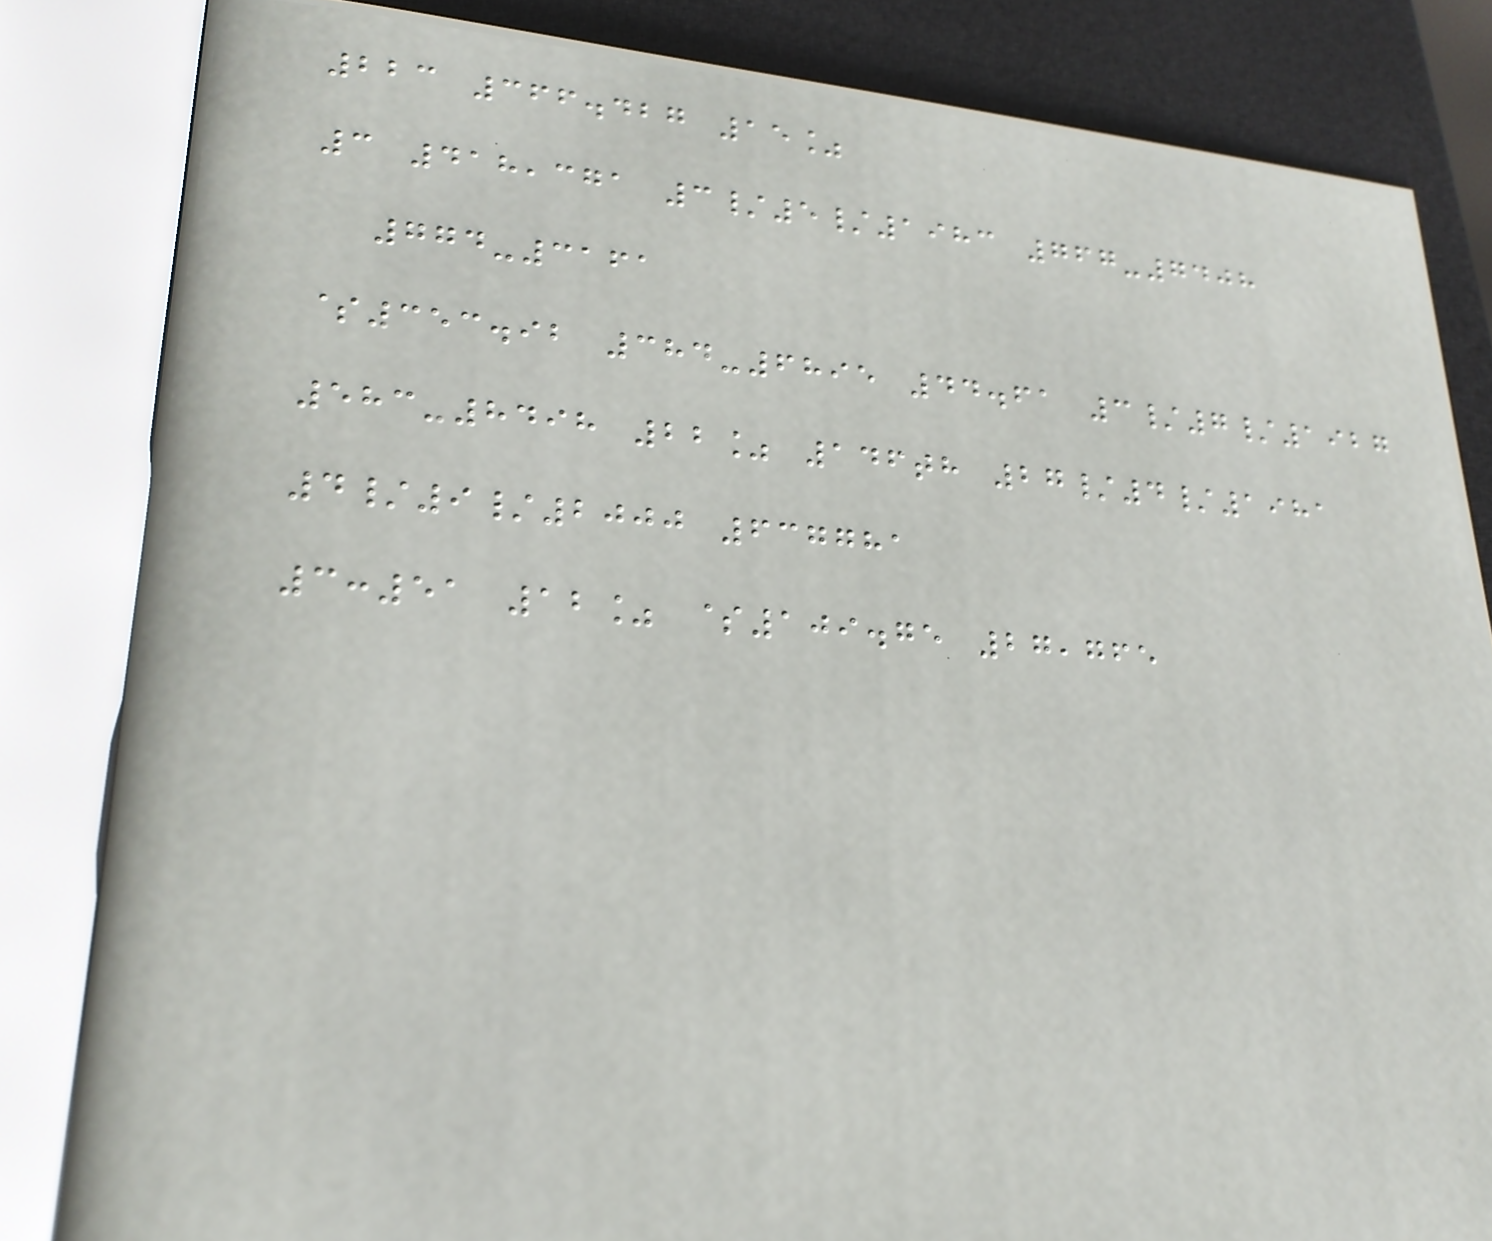223 366.427 15%
3 418,371 3/5/1983 767-7408
774-3161
$353.92 384-6895 44.61 3/7/1927
583-8498 22% 146th 27/4/1981
4/9/2000 637781
3:51 12% $109.75 27,765
